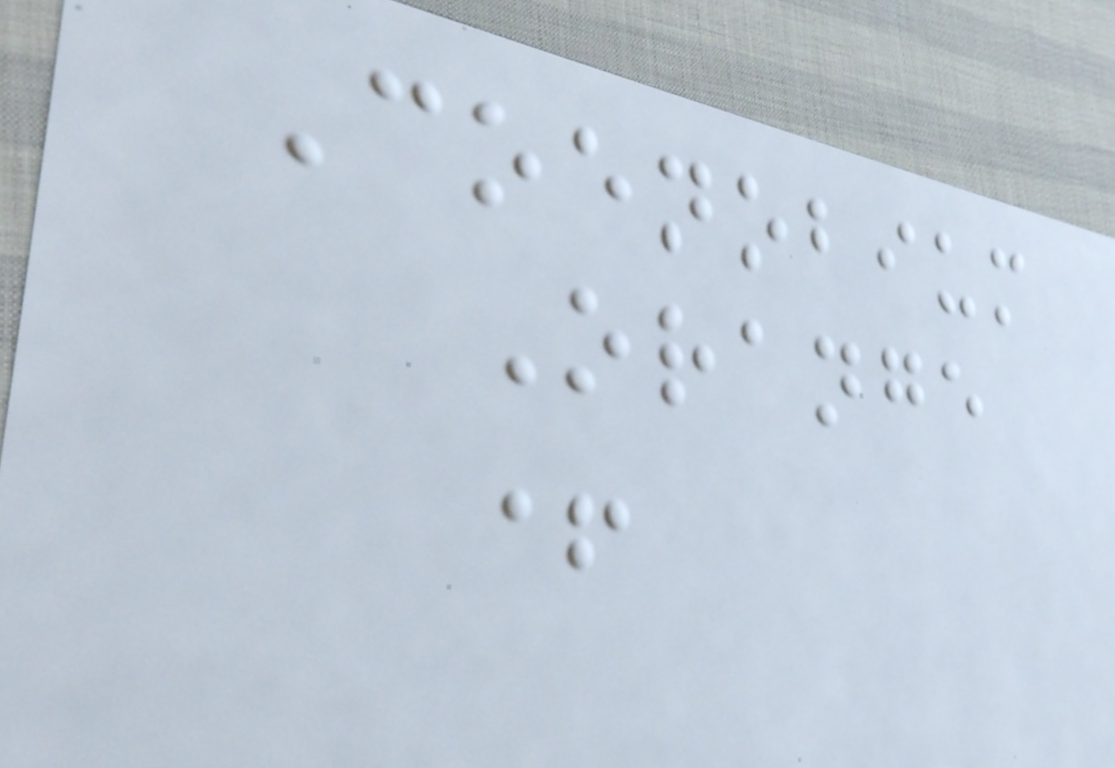Coenobium
Orange
+
